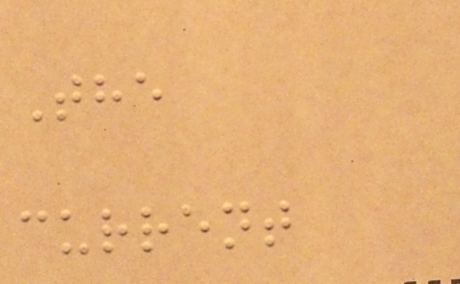The
current
